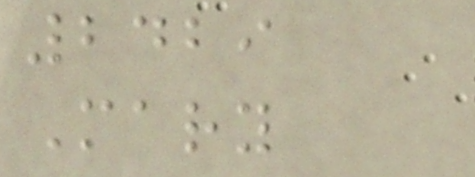2429
Mary
